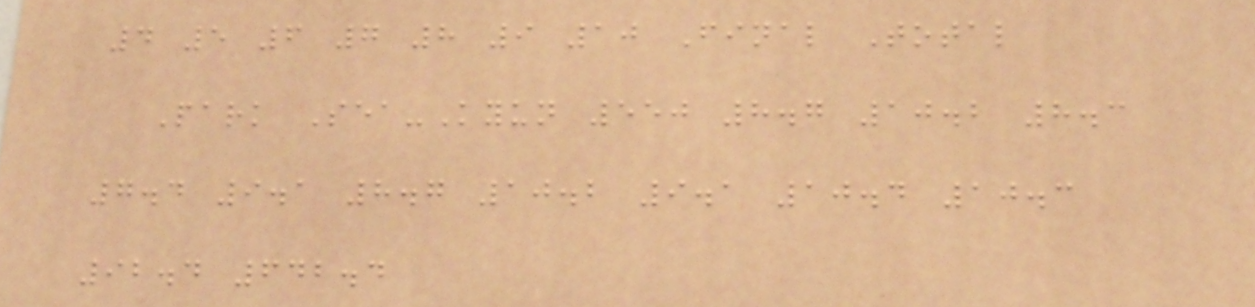4 5 6 7 8 9 10 Final Total
Park Sea-Kyun 550 8.7 10.2 8.3
7.4 9.1 8.7 10.2 9.1 10.4 10.3
92.4 642.4
